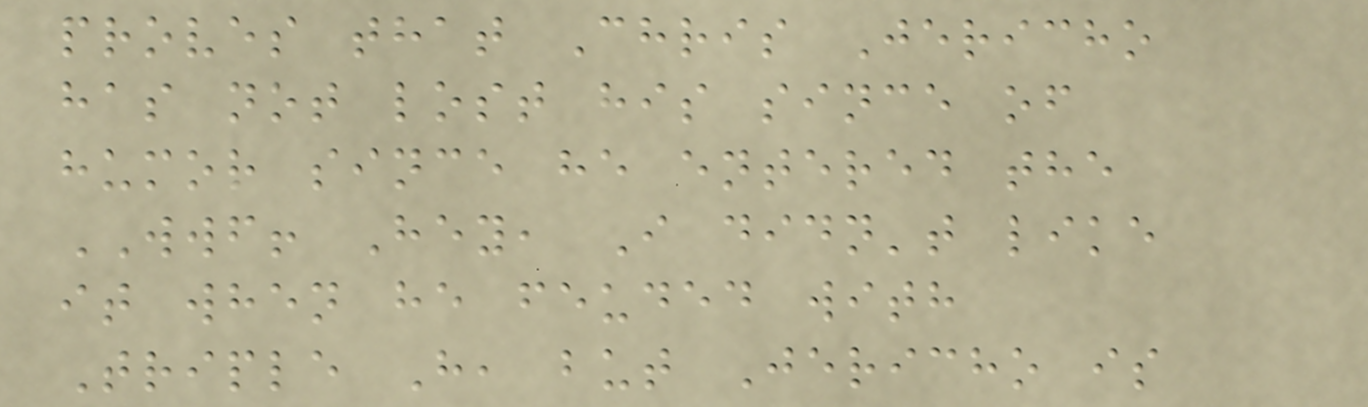proves that Chris Jericho
has not lost his since of
humor since he entered the
WWF! Hey, I didn't like
it when he feuded with
Triple H, but Jericho is
